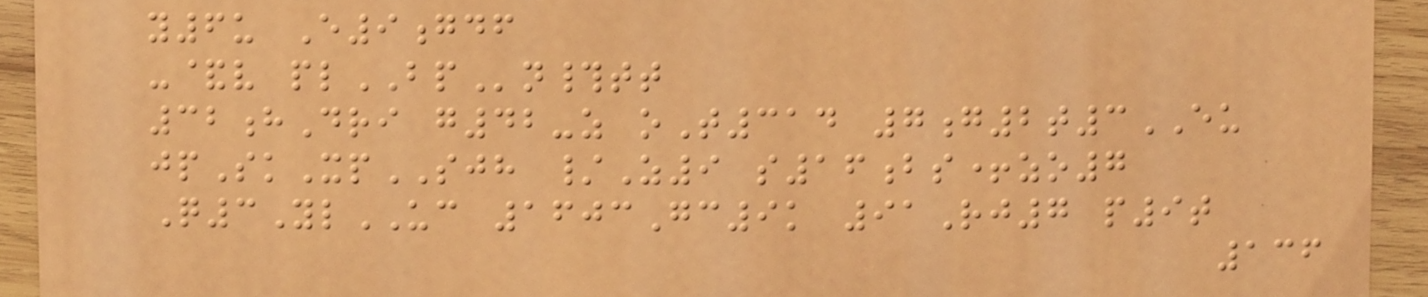y6u E9gdf
-&v plBPn#tt
32hDri g42-z oT314 7g2t3EU
jpSkXpSJH /Z9 s16bs+zo7
Q3YlUC 1603Gc9k 91Rj7 p9t
136
